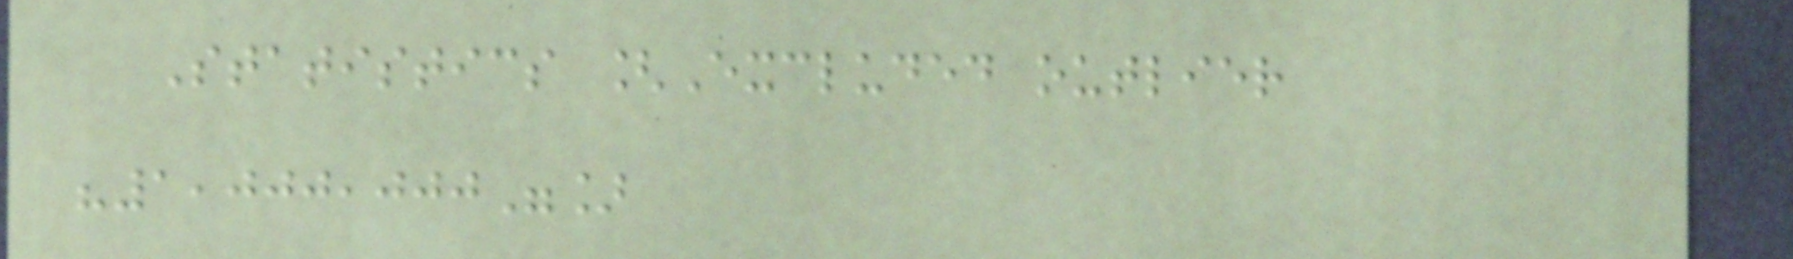Statistics [Excluded outlier
"1,000,000"]
